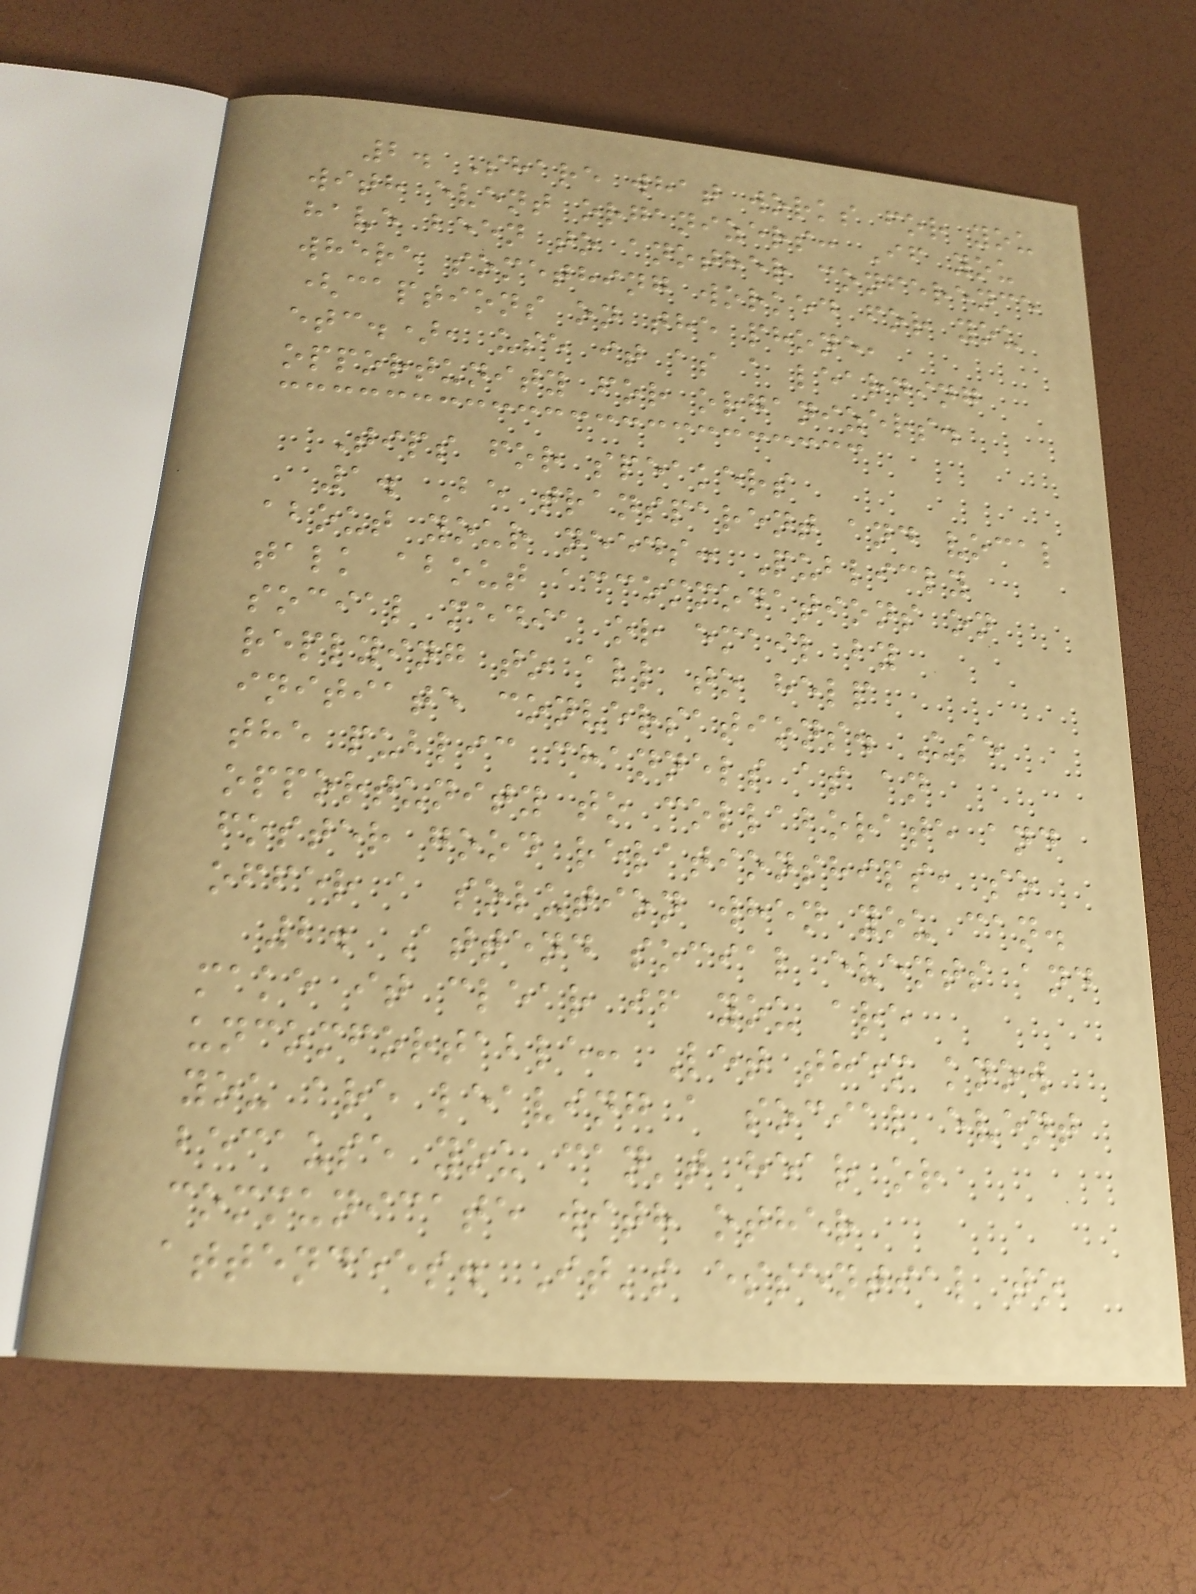2. Share what works for you
with event organizers: If you
have been to another conference
where something worked for you
(captions on the phone,
etc.), use it as a learning
opportunity for organizers.
Tips for speakers
1. Be transparent and vocal
about your needs: Publicly
talk about accommodations on
social media or email by
replying to all to help
initiate conversations. Use
the public channels as an
opportunity to collaborate and
foster good relationships, so
offer a solution when you can.
2. Attend social events and
make it clear if you are
uncomfortable: Let them know
you are leaving a social event
because you can't hear or
communicate with other
attendees. It's essential to
